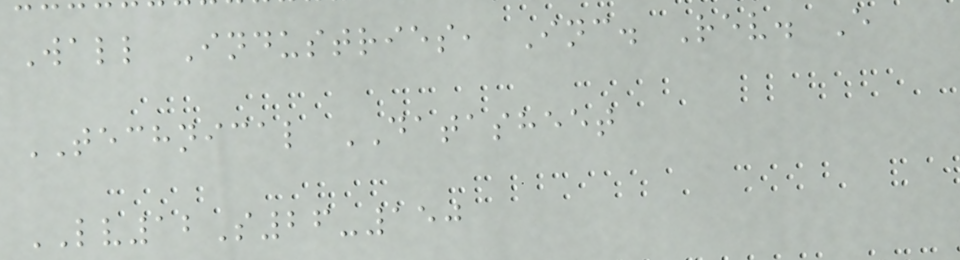Wall Industries, Inc. Rev. E
TECHNICAL DATASHEET
LV12S26-150
